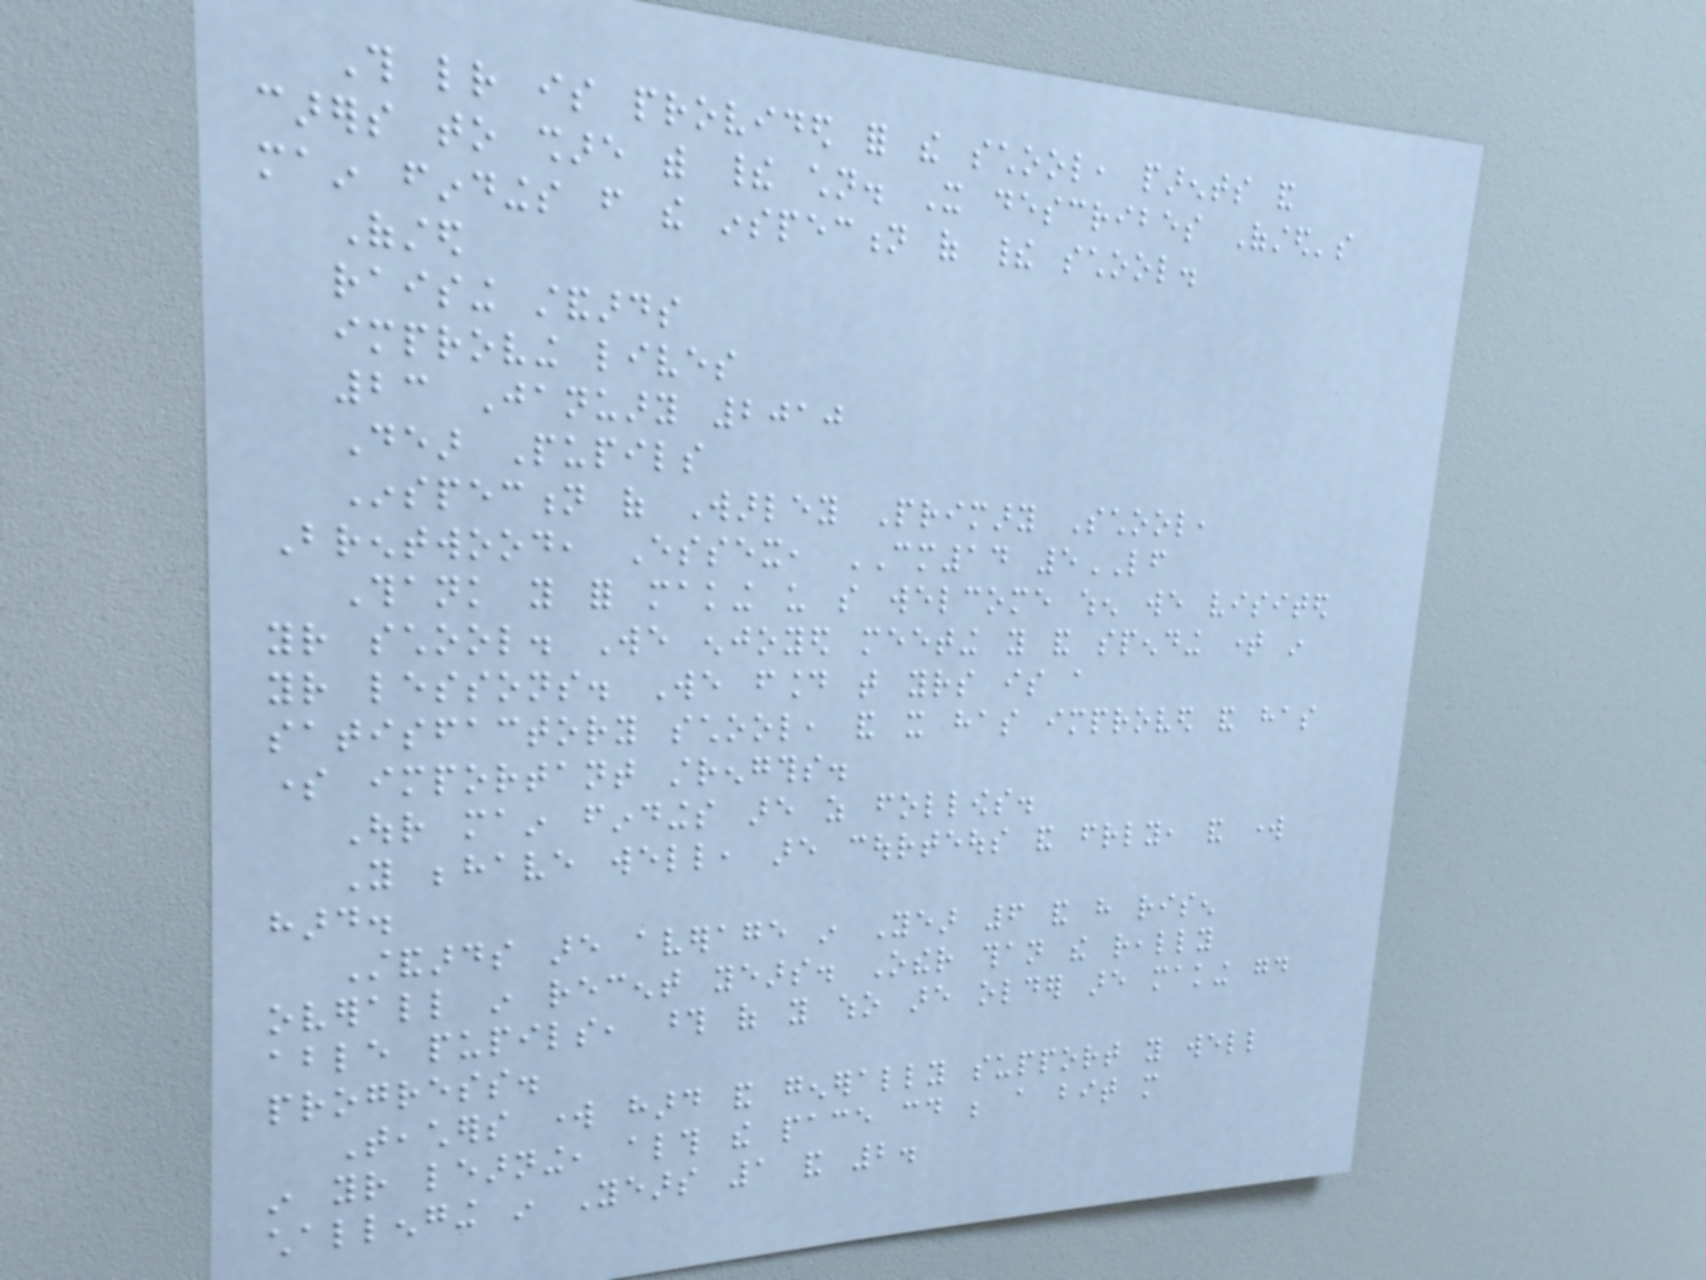This letter is provided for the school, parents and
carers to share with their children. It describes Ofsted's
main findings from the inspection of their school.
Ofsted
raising standards
improving lives
23 January 2010
Dear Pupils
Inspection of Warley Primary School,
Brentwood, Essex, CM14 5LF
Thank you for making us so welcome when we visited
your school. We enjoyed meeting you and spending time in
your lessons. We found that yours is a
satisfactory school, and it has improved and has
some important strengths.
Our main findings are as follows.
You behave well, are courteous and friendly, and work
hard.
Standards are average in Year 6 and have risen
overall in recent years. Other than the really
able pupils, those of you who are older are making good
progress.
Teachers work hard and generally support you well
in your learning, although the pace could be a bit more
challenging in Years 1 and 2.
